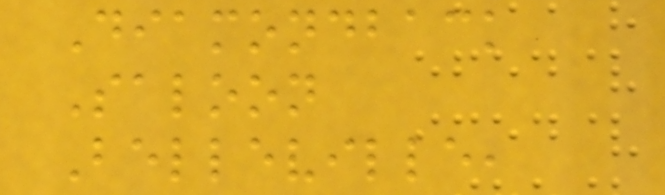Diamondback
Saloon
Belleville,
